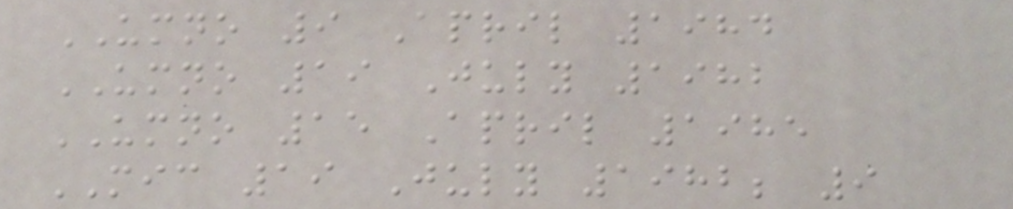UMNO 9 April 1984
UMNO 19 July 1982
UMNO 15 April 1985
MIC 19 July 1982; 9
